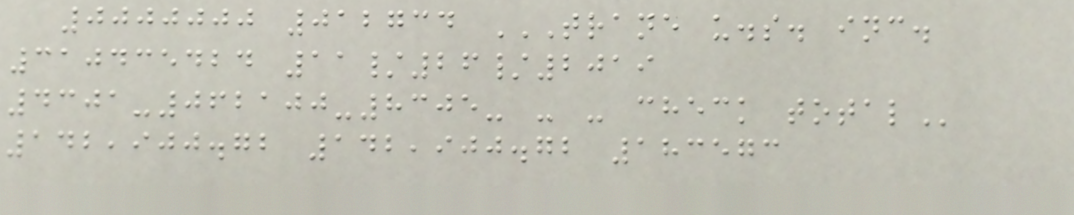0000000 012734 TRANE U.S. INC.
310435424 11/26/2019
4301-062100-8305- - - CHECK TOTAL
142,900.72 142,900.72 183573
